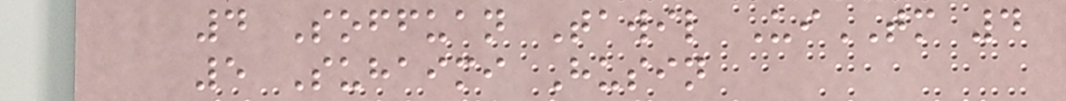4 Soffuan Tawil UiTM 4
5 Suhaimi Husin
